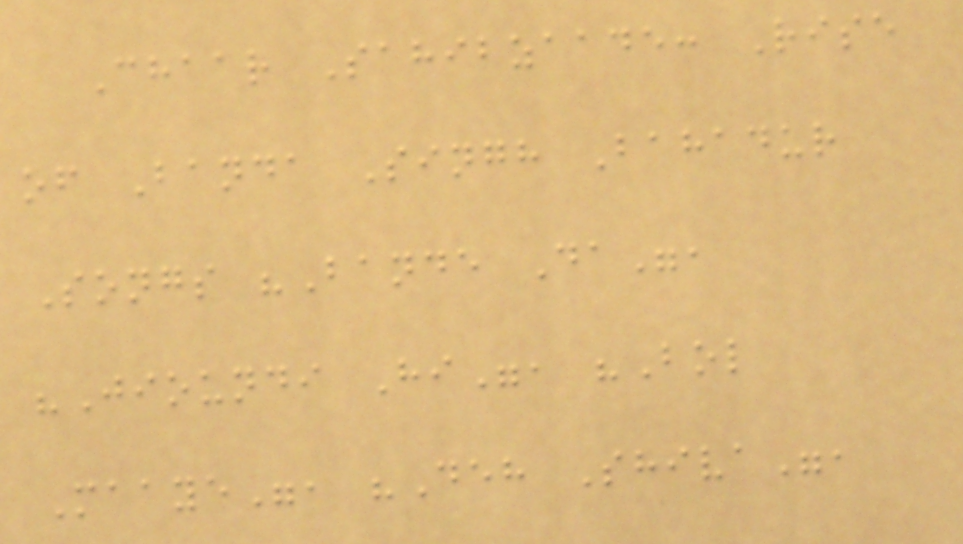Chaar Sahibzaade: Rise
of Banda Singh Bahadur
Songs "Bande Da",
"Jioundi Hi", "Bol
Maaye", "Deh Shiva",
